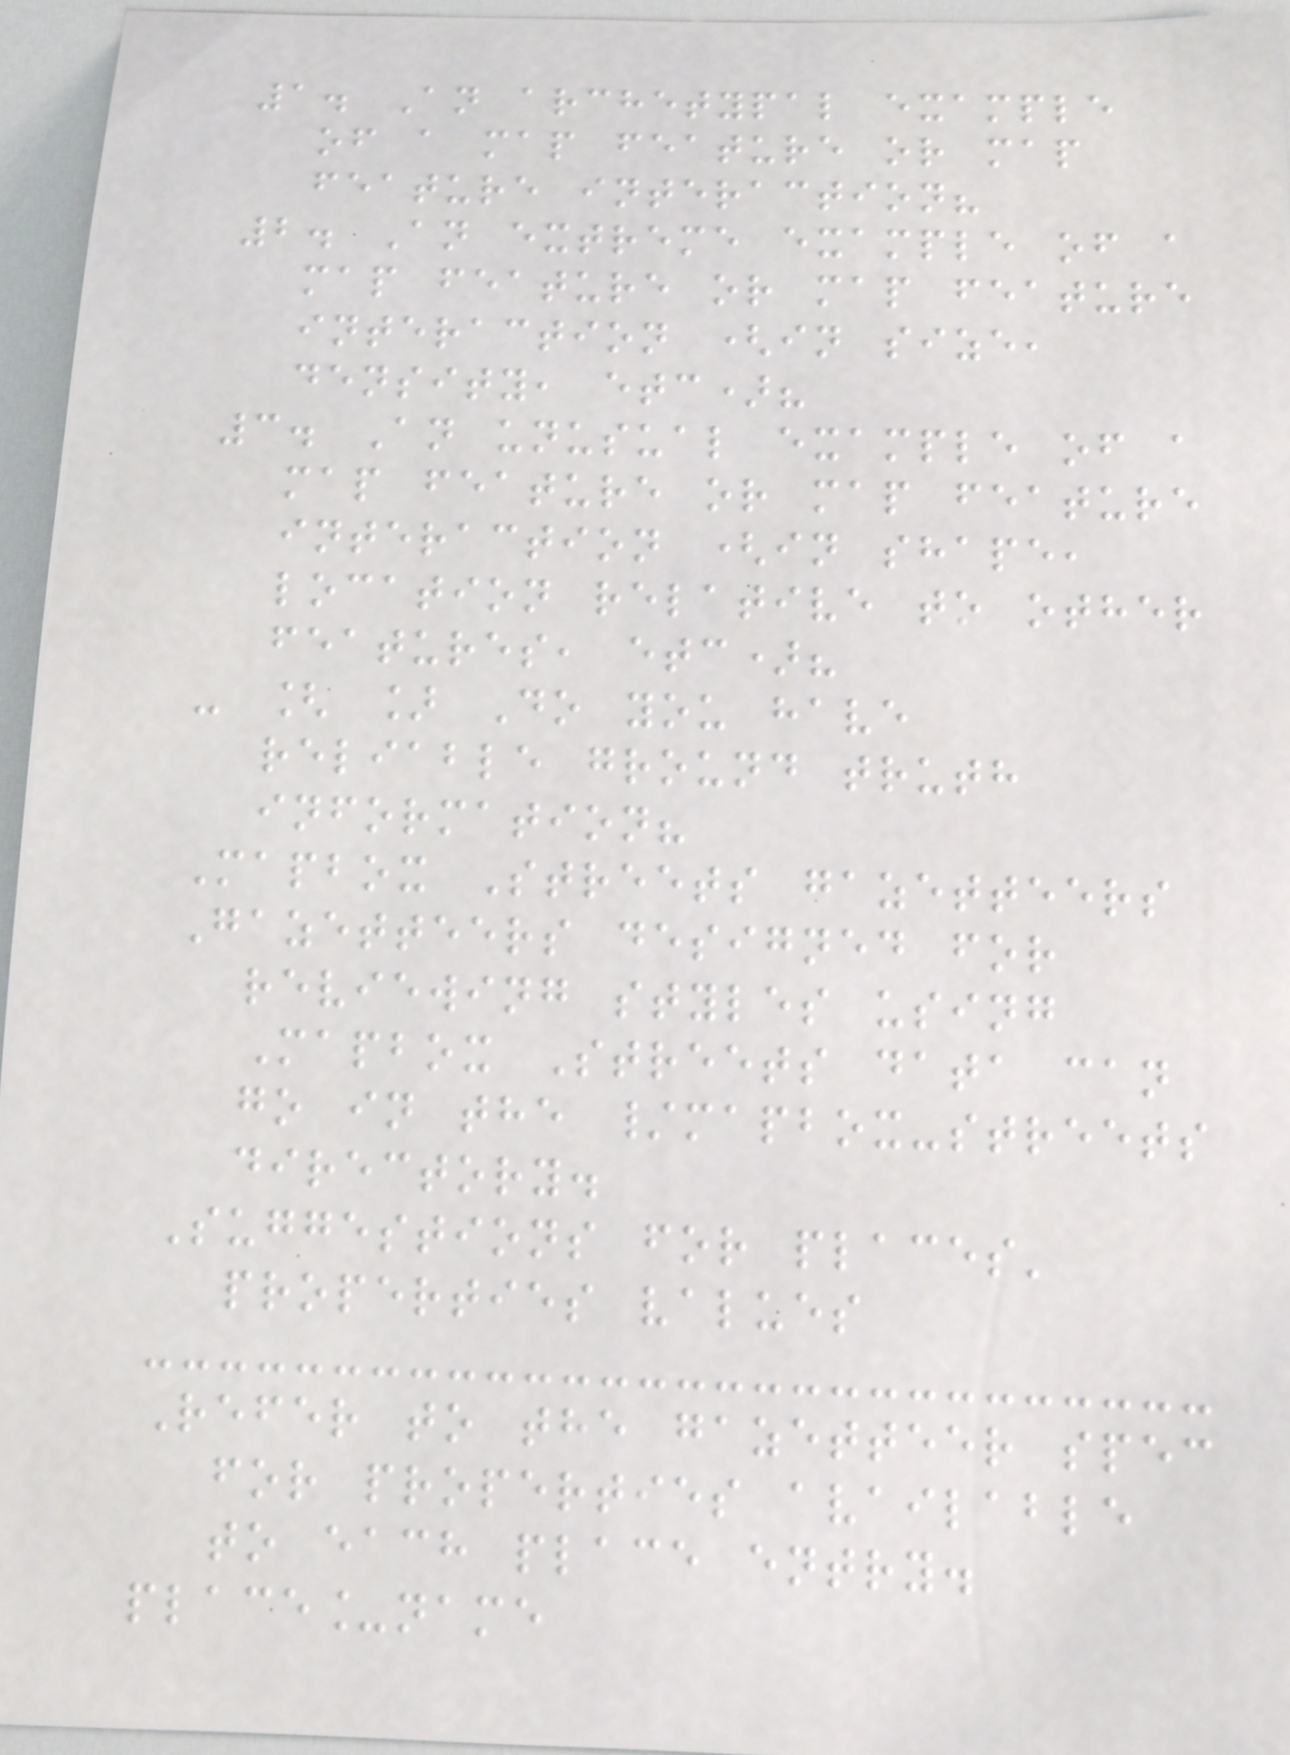1. An archetypal example
of a map feature or map
feature interaction?
2. An extreme example of a
map feature or map feature
interaction (in size,
density, etc)?
3. An unusual example of a
map feature or map feature
interaction (in shape,
location relative to other
features, etc)?
- [ ] Do you have
reliable ground truth
information?
Mapbox Streets gazetteers
Gazetteers designed for
reviewing styles using
Mapbox Streets data can
go in the /mapbox-streets
directory.
Suggestions for places'
properties values
Refer to the gazetteer spec
for properties available
to each place entry.
place_name
